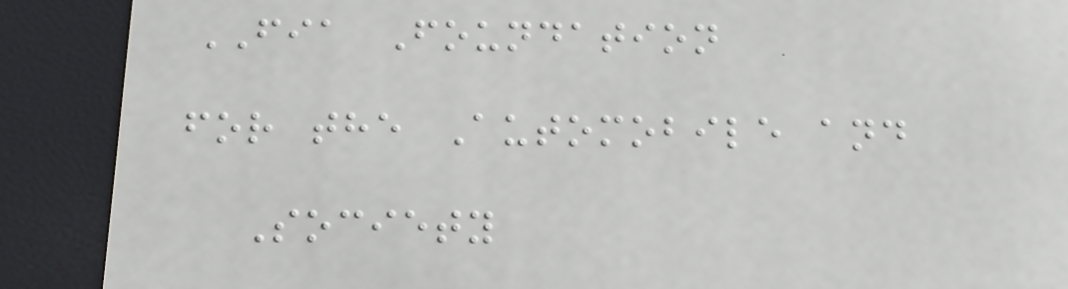FIA Foundation
for the Automobile and
Society
